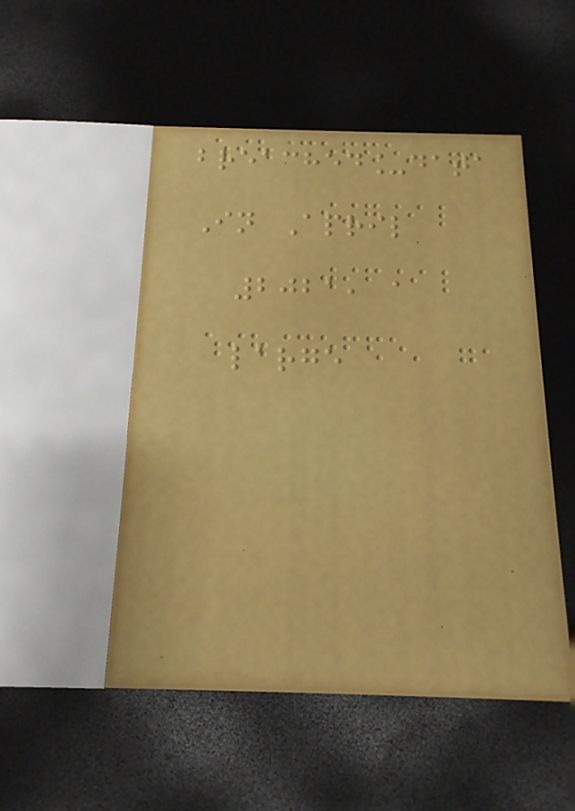breached_data
In April
2021, a
large
